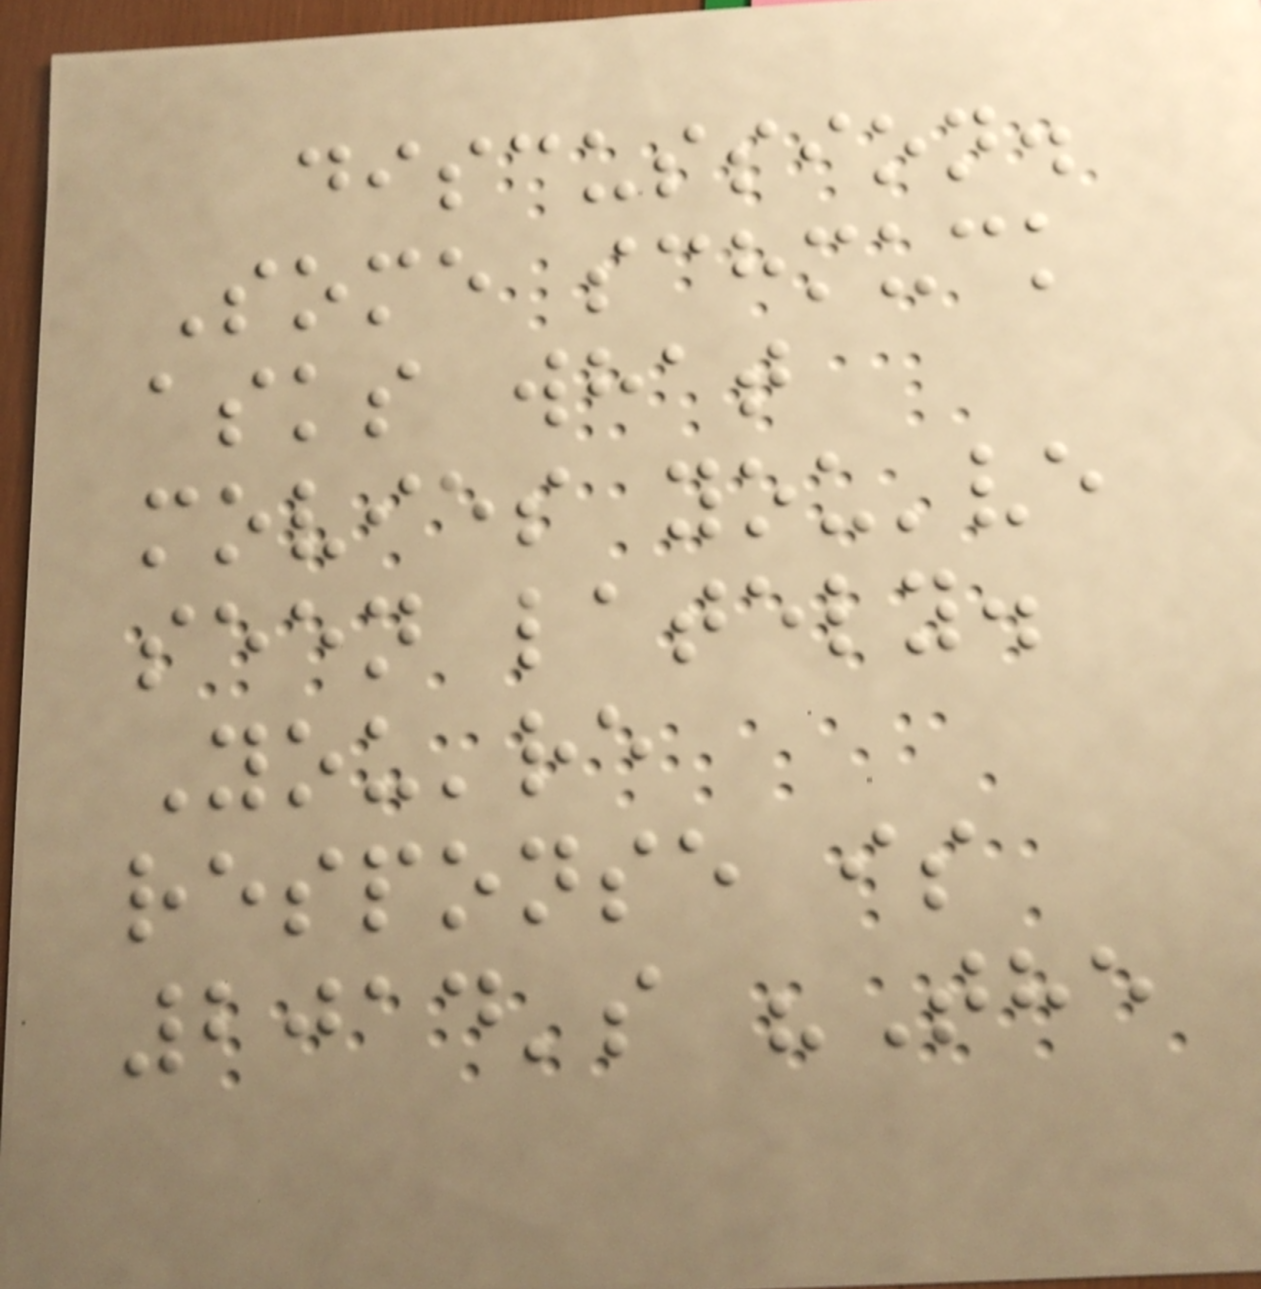discussion.
Some schmuck
asks what
movies you've
seen lately.
You're
response is
2014's "The
